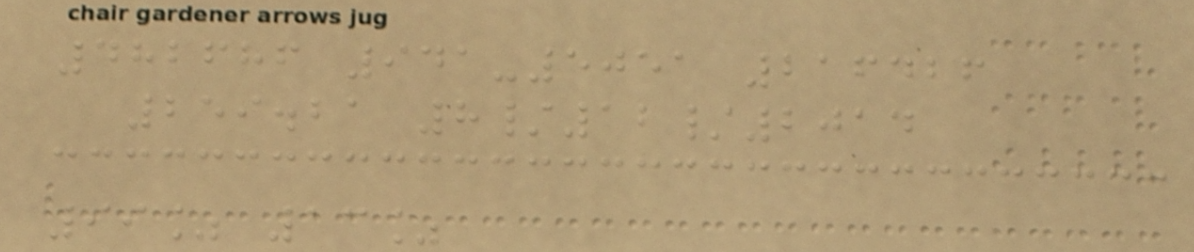482686 941-5051 216426
259.21 8/12/2014
99% 13%
